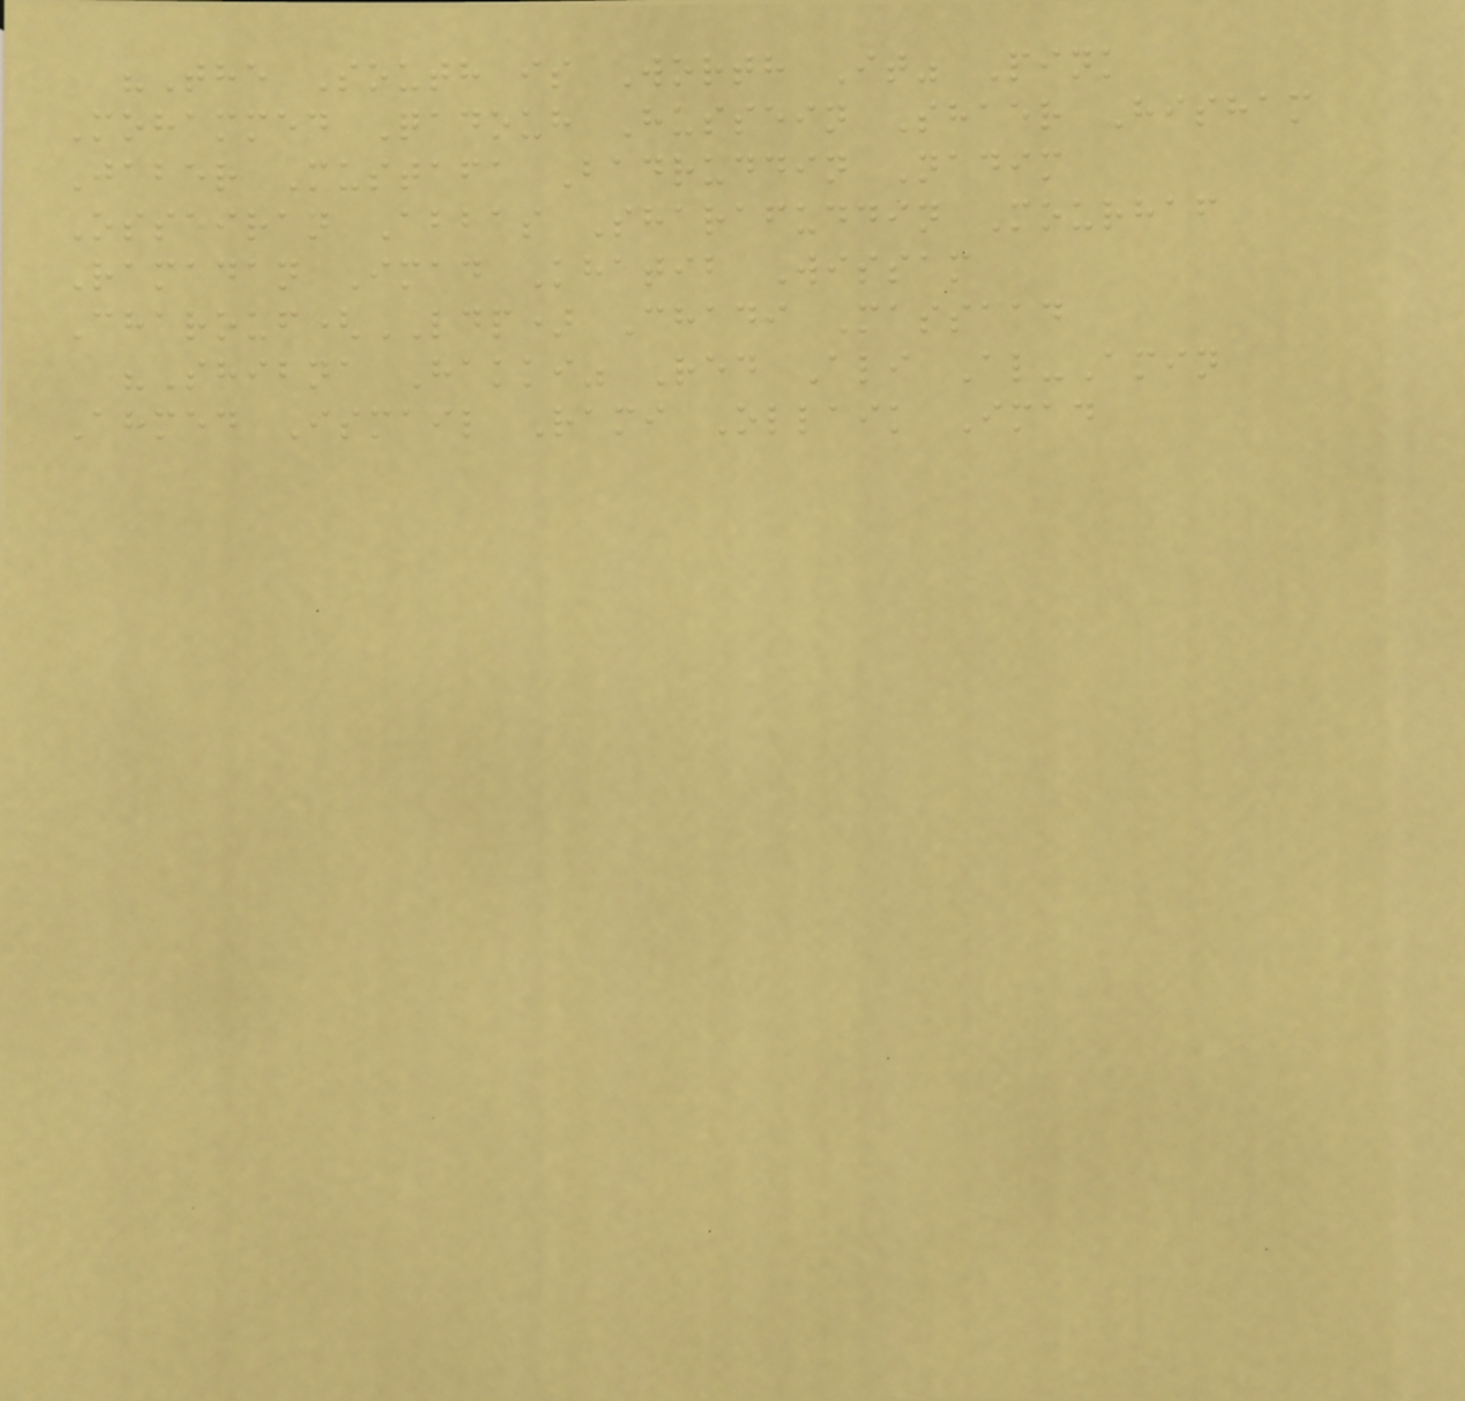"The South is Worth It" Pink
Mohammed Qadouh Hussein Shaer Hisham
Jaber Mustafa Badruddin Nadim
Osseiran Abbas Sharafuddin Mourhaf
Ramadan Imad Khatib Wissam
Charouf(LDP) Chadi Massaad
"Shibna Hakki" Red Ali Al-Amin
Ahmed Ismail Rami Ollaik Imad
